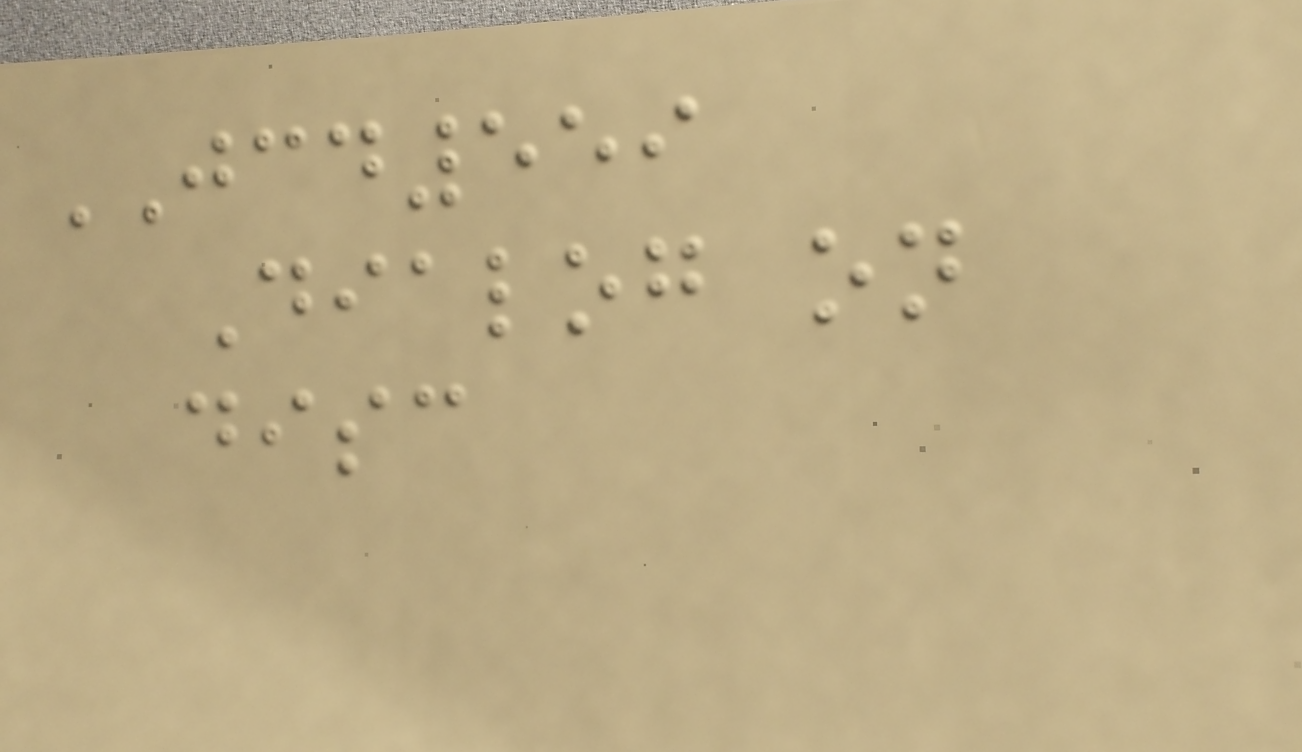JCD559
Dialog on
disc
